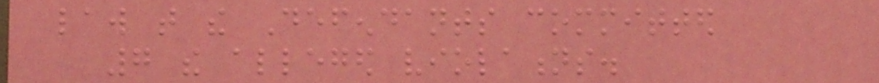law that the Defendants committed
7 the alleged violations.
